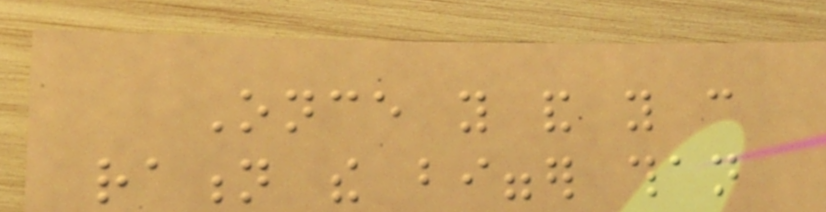Once you and you can
ration the bigger than
